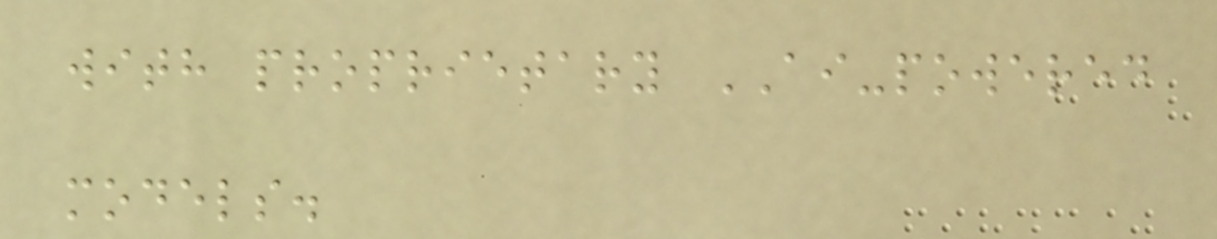with proprietary AI-powered
models.
